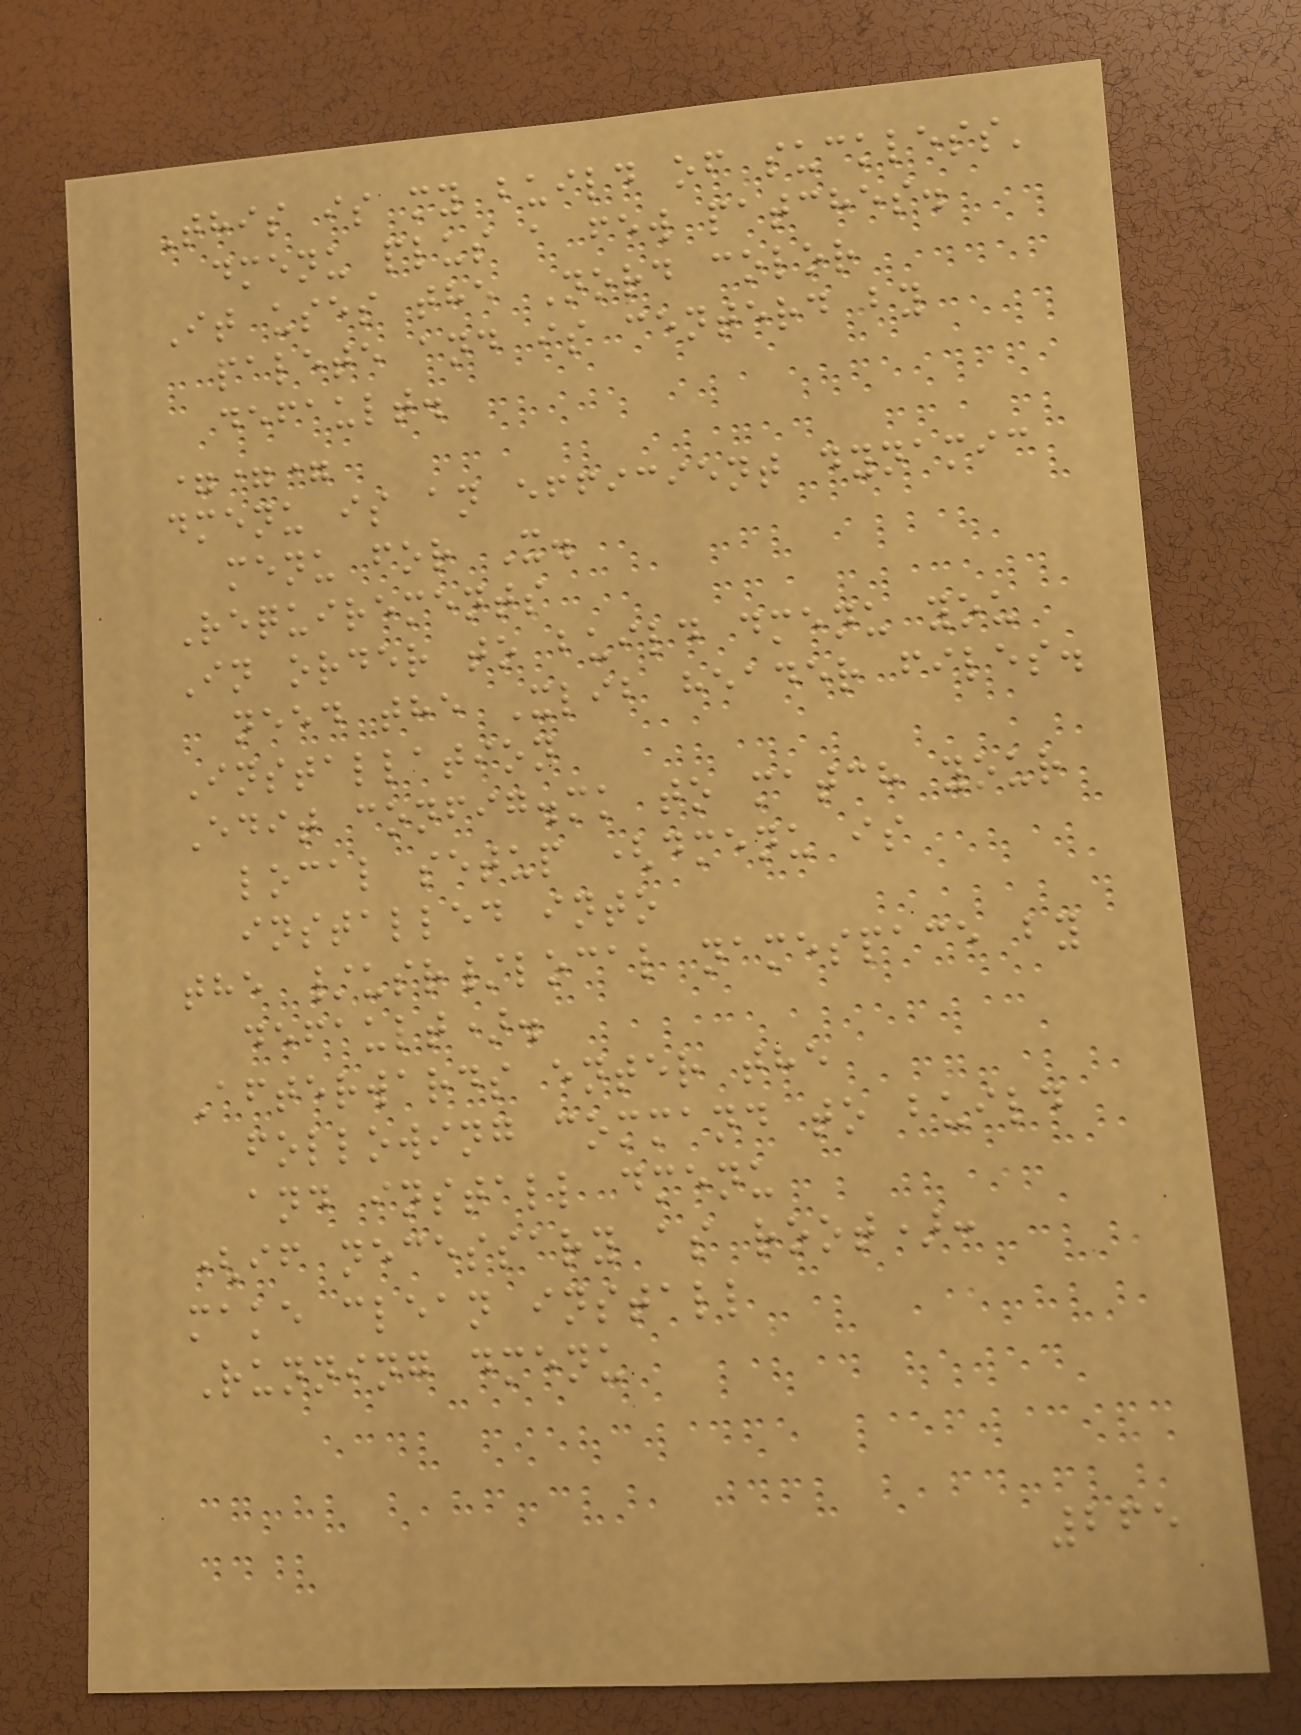This is my build of suckless'
dmenu plus a few patches.
It uses the Nord color
palete and is centerd by
default.
===
dmenu is an efficient dynamic
menu for X.
Requirements
In order to build dmenu you
need the Xlib header files.
Installation
Edit config.mk to match your
local setup (dmenu is
installed into
the /usr/local namespace by
default).
Afterwards enter the
following command to build
and install dmenu
(if necessary as root):
make clean install
Running dmenu
265
